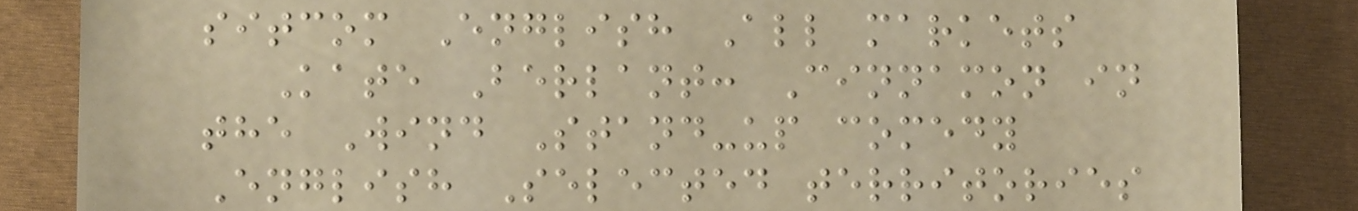sitcom English All markets
Kate Berlant: Cinnamon in
the Wind Stand-up comedy
English Selected territories
